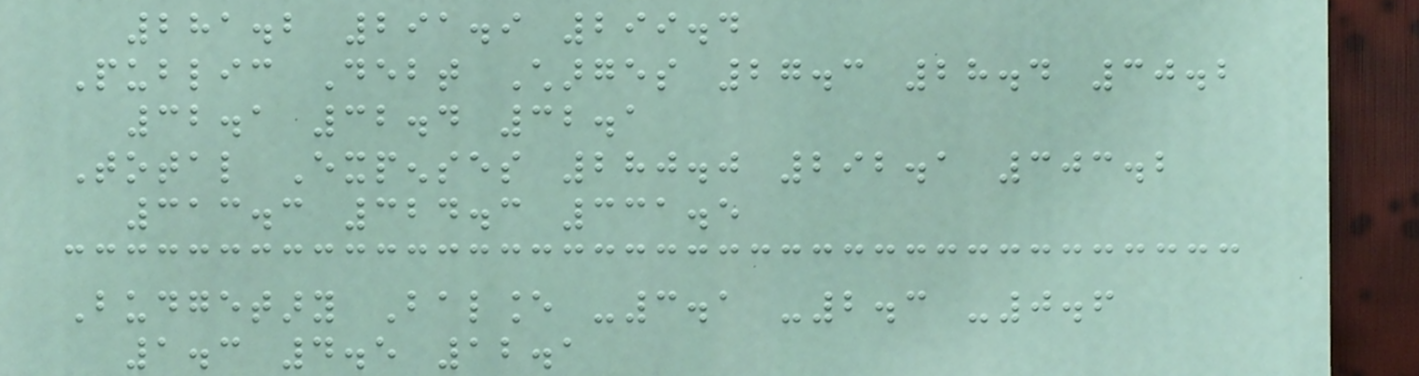281.2 291.9 299.4
Public Debt Charges 27.3 28.4 30.2
32.1 32.4 32.1
Total Expenses 280.0 292.1 303.2
313.3 324.3 331.5
Budgetary Balance -3.1 -2.3 -0.6
1.3 4.5 12.1
